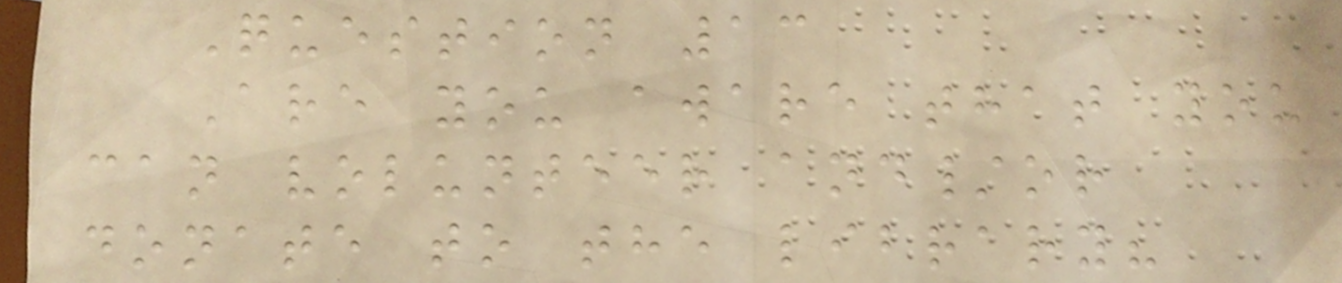Question 13
Are you aware that you
can volunteer and/or
donate to the library?
